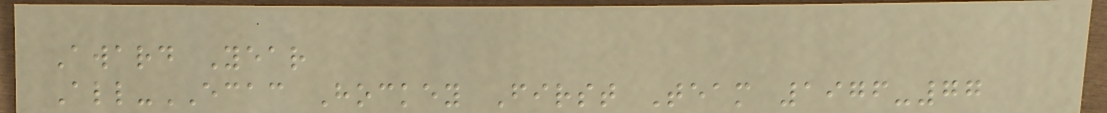Award Year
All-ECAC Hockey First Team 1976-77
